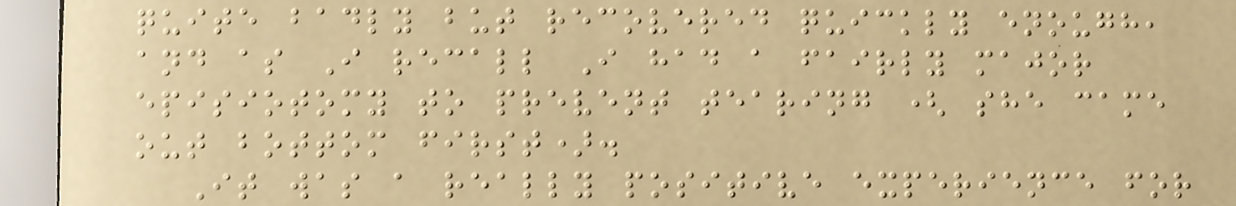quite badly but recovered quickly enough,
and as I recall I had a fairly major
episiotomy to prevent tearing ( she came
out bottom first).
It was a really positive experience for
